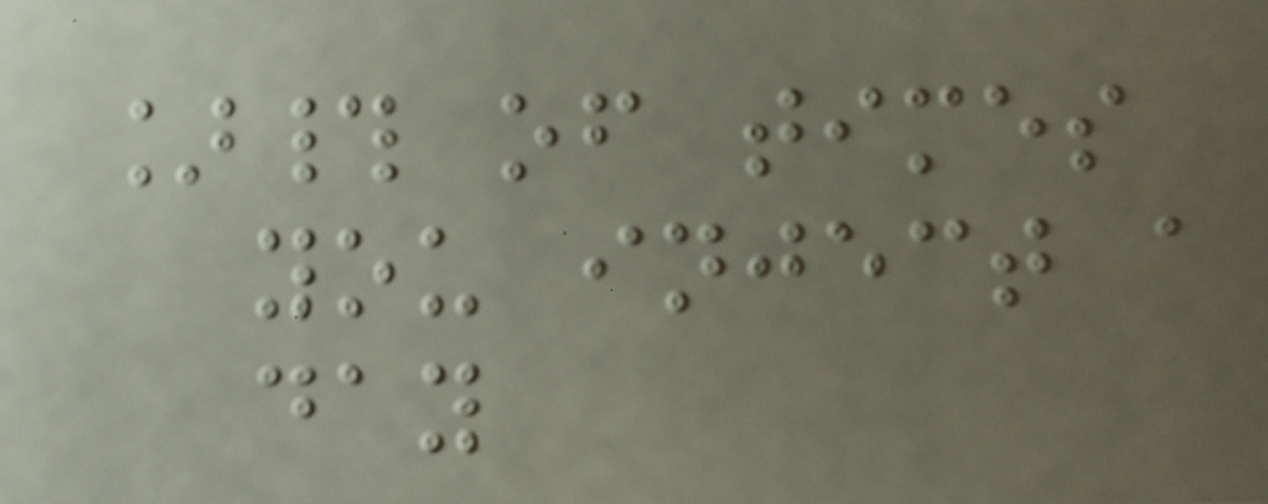]# of times
you inject a
day
